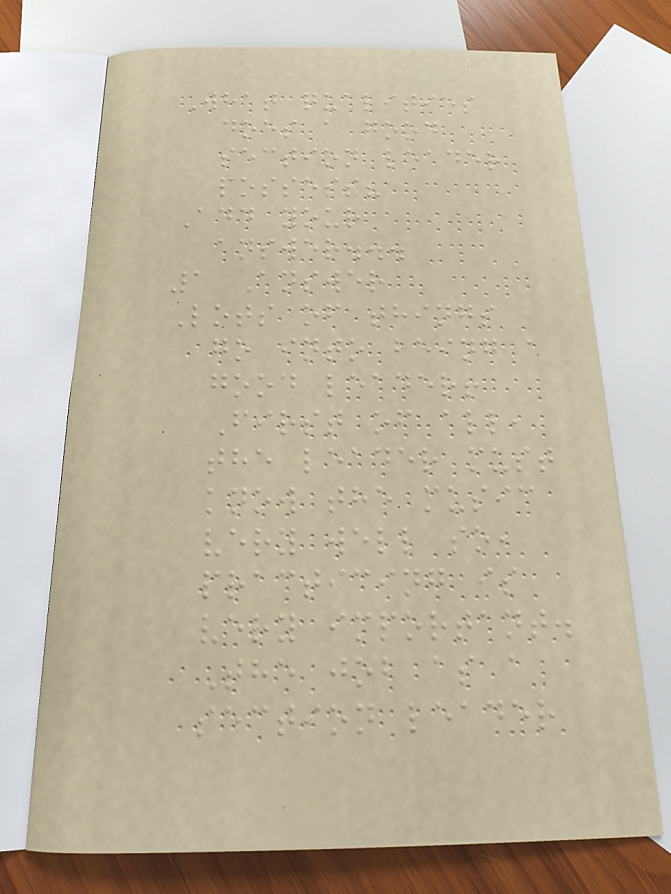What qualities
does a good
section leader
possess?
Add your
answer...
1 Answer
Lots of things
go into being a
good leader!
First of all,
the leader must
know the music
very well so,
practicing is
very important.
The job as a
section leader
